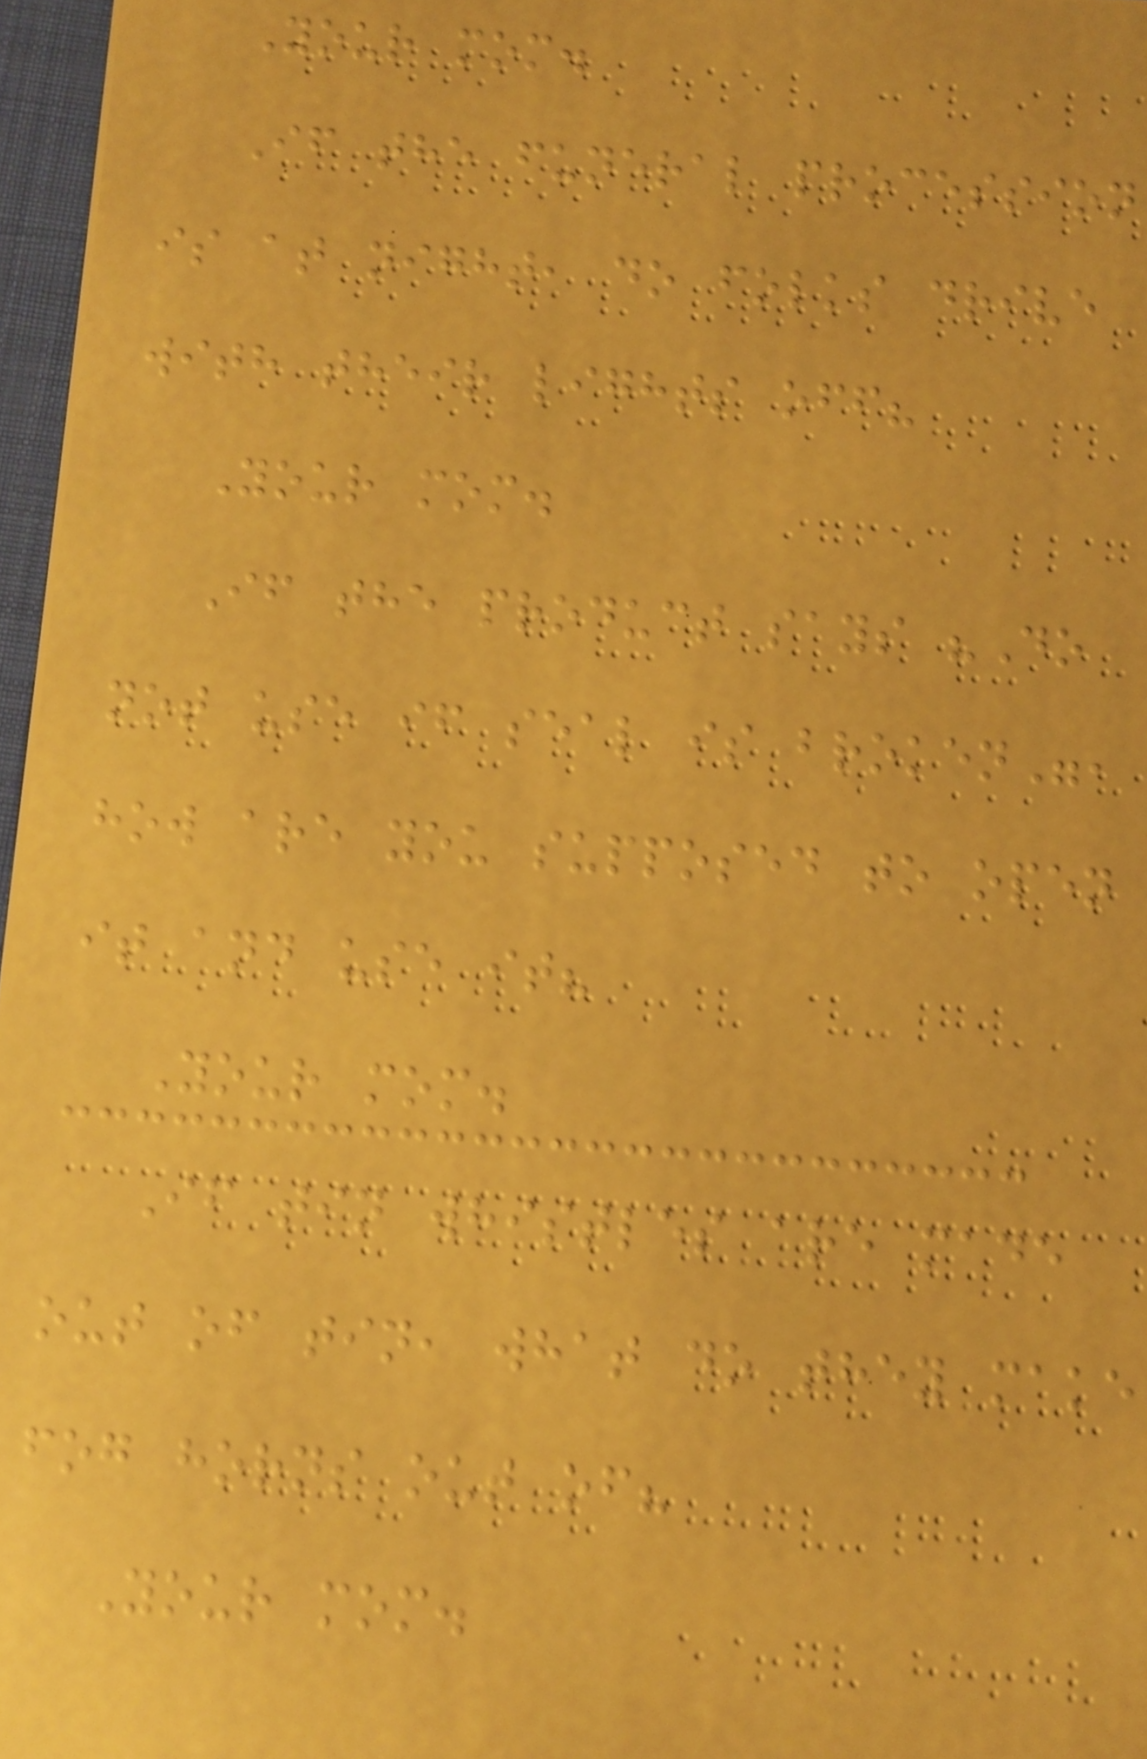Your mom.
If the funeral procession
is at night, do folks drive
with their lights off?
Your mom.
If the product says "Do
not use if seal is broken",
how are you supposed to open
it and use it?
Your mom.
If tin whistles are made
out of tin, what do they make
fog horns out of?
Your mom.
